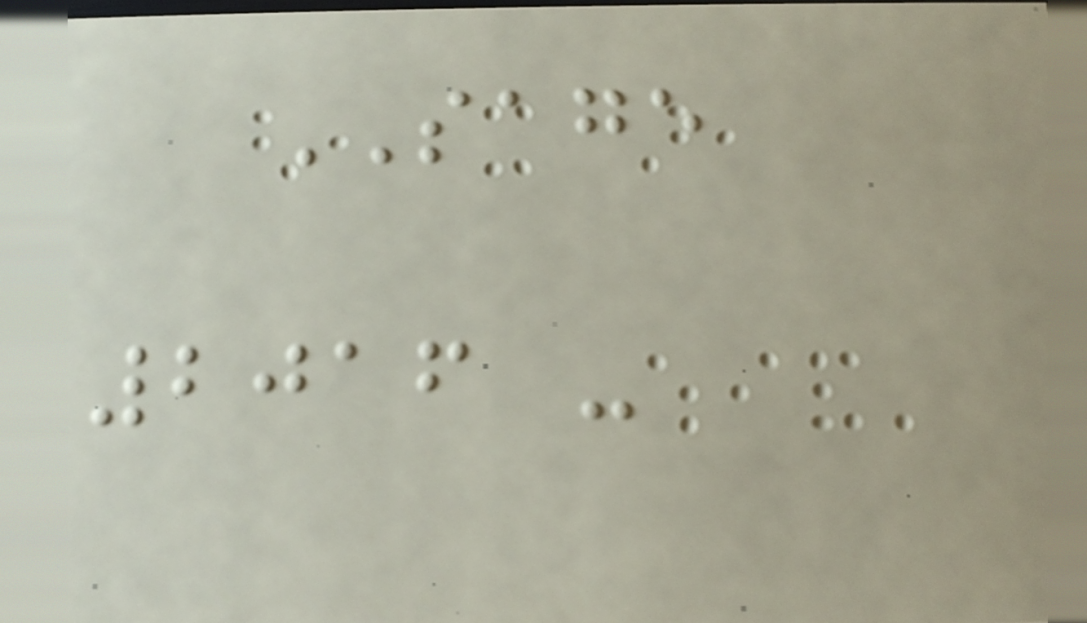SAGE
2016 -
